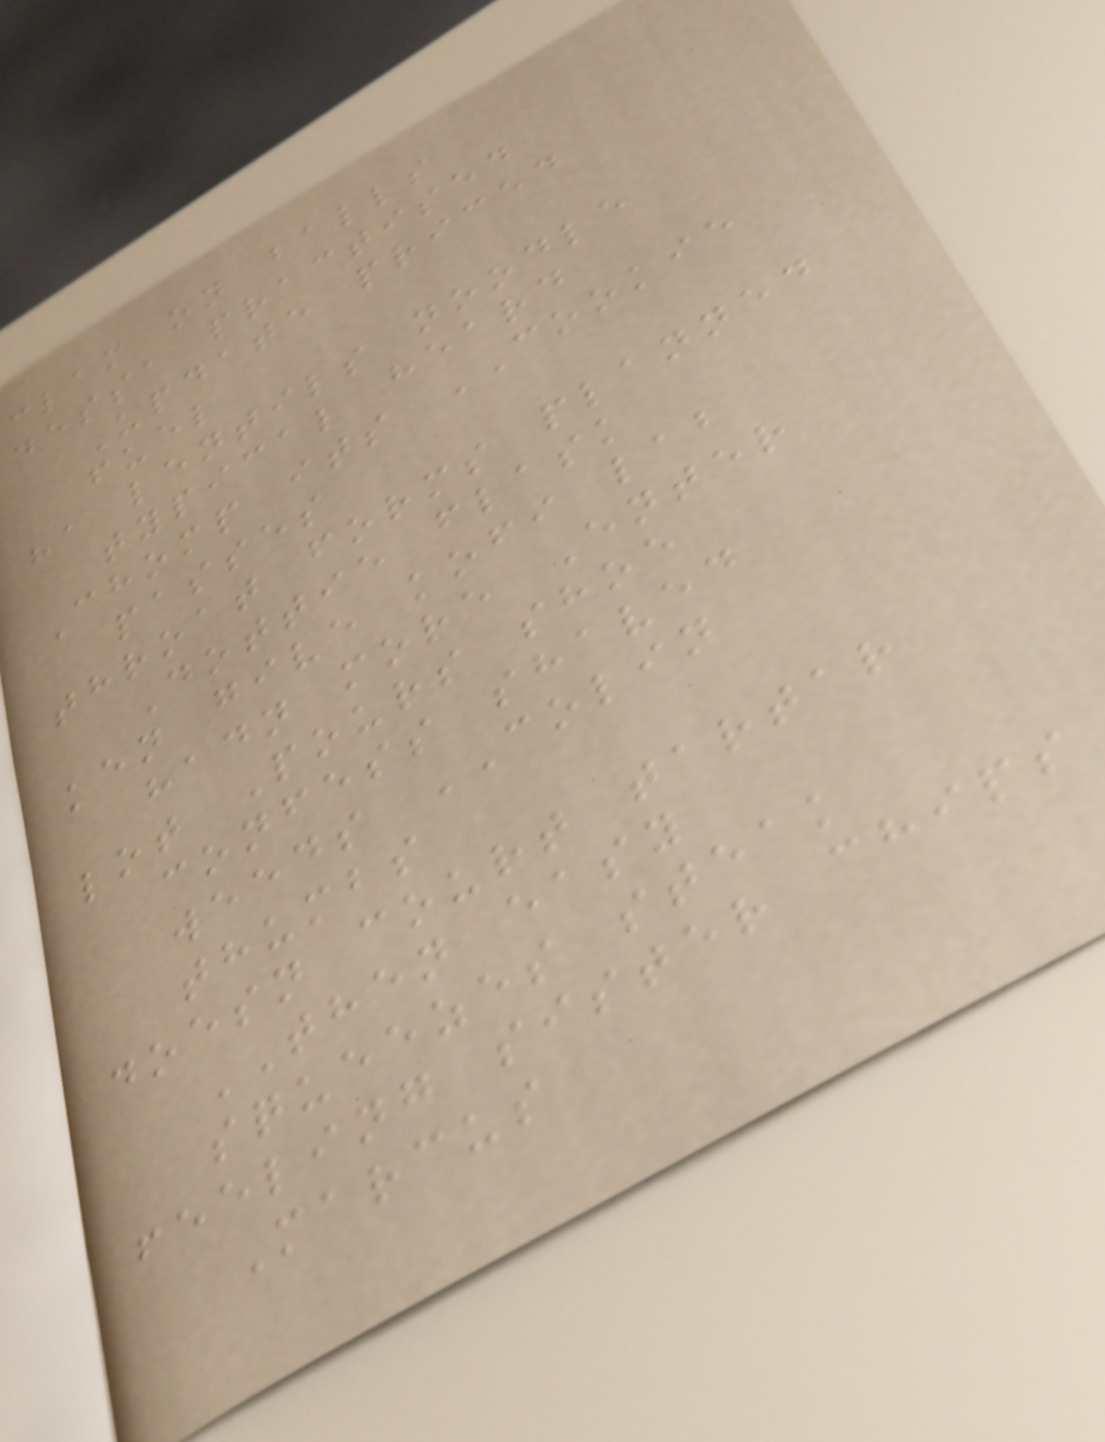clam on balls
dessa practised
Update priced
fuel
ha lentils noodle
typical heard
Chomp its COOKIE
passes
throat forms planned
Dottie flask
ken give kofi lab
hadn more Enter
lot Pours shoe
confess shaved
weeds COLIN
thumbs
doesn court tartar
THEN easy
squeezes steak
feeling sister chips
Marcus
